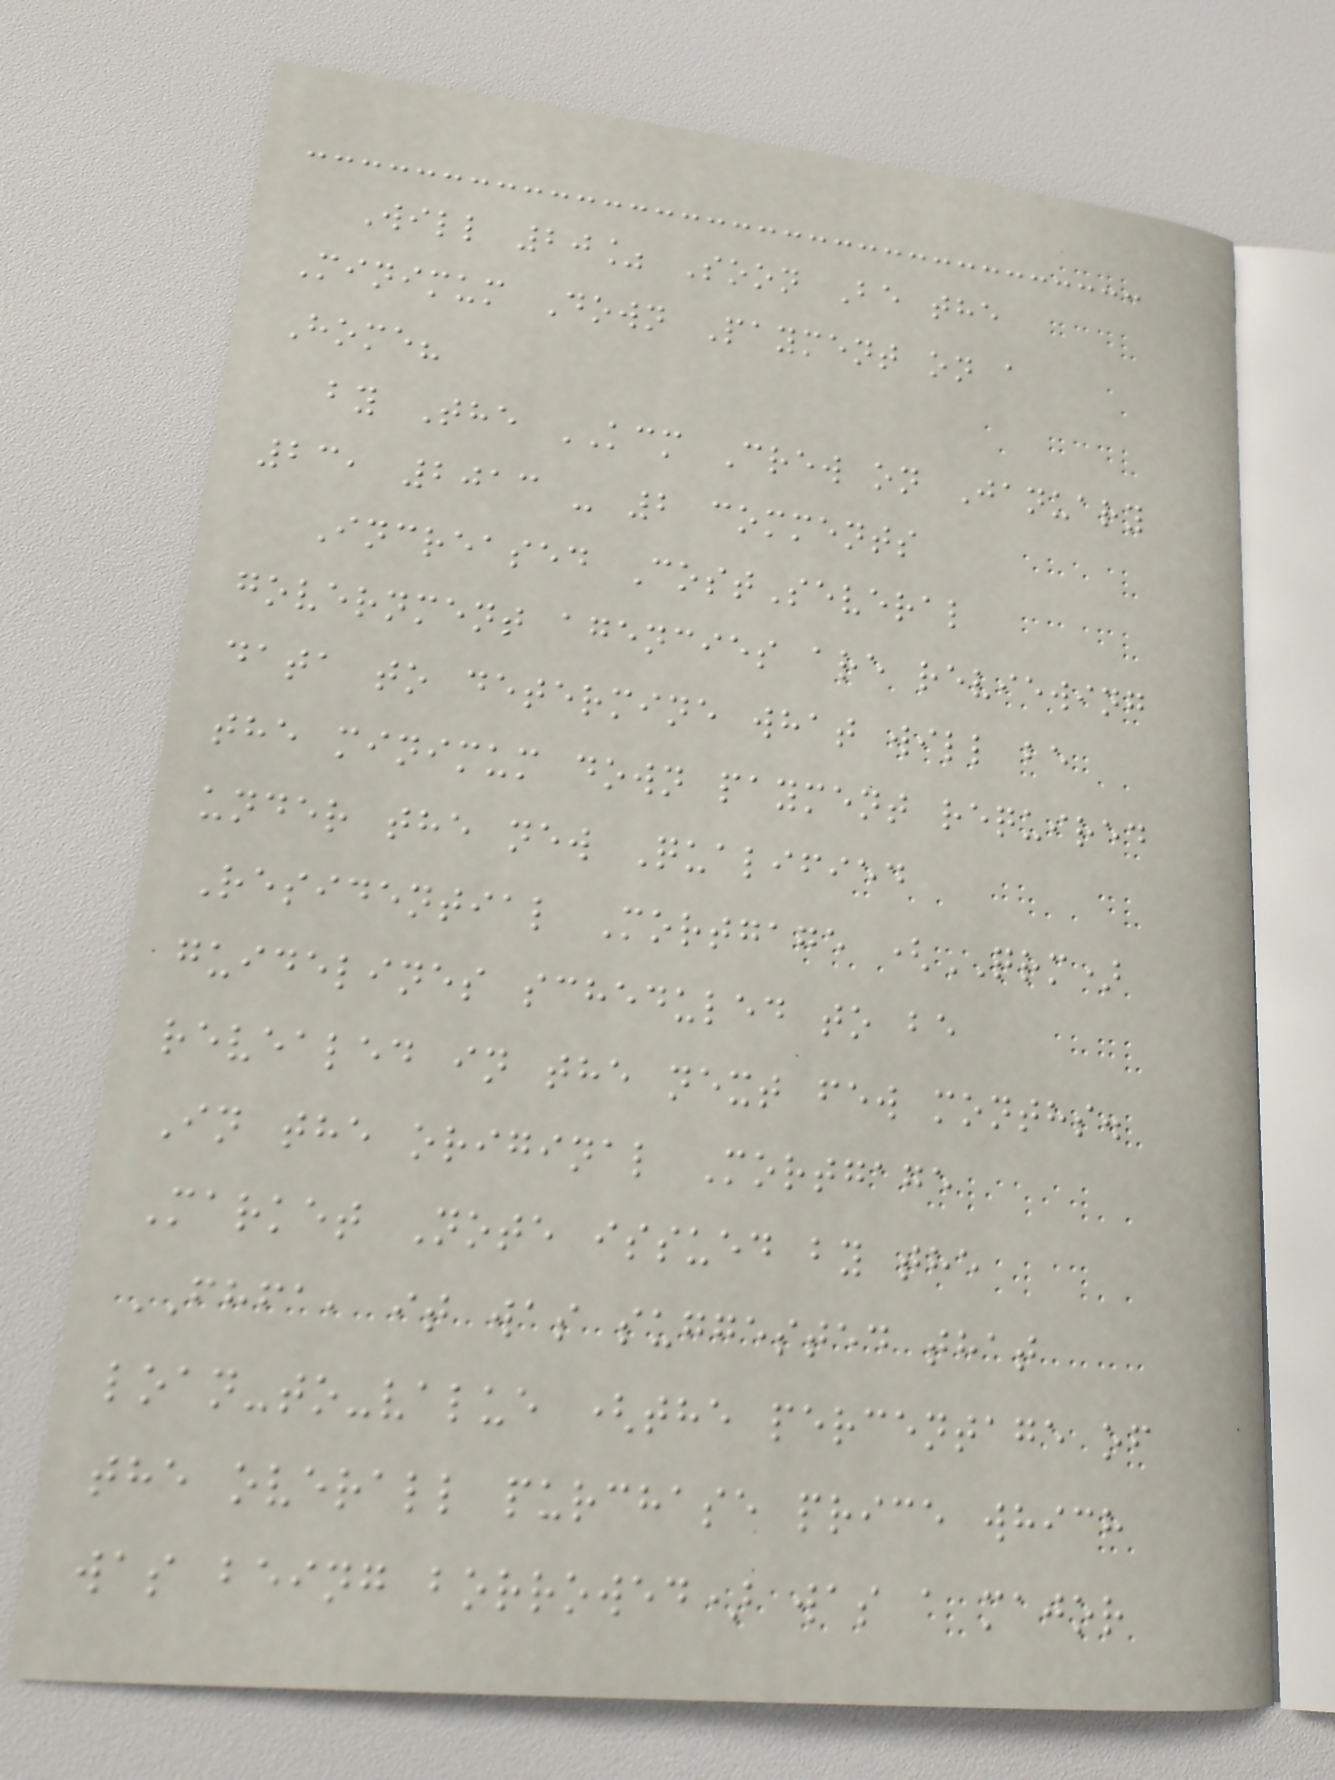Will 20% Soon Be the
Minimum Down Payment on a
Home?
by The KCM Crew on January
23, 2013 - 2 comments
Increased CostSeveral
government agencies are reviewing
data to determine what will be
the minimum down payment required
under the new Qualified
Residential Mortgage (QRM)
guidelines scheduled to be
revealed in the next few months.
In the original Mortgage
Market Note issued by the
FHFA, it was suggested that
loan-to-value (the percentage of
the overall purchase price which
was being borrowed) was a major
